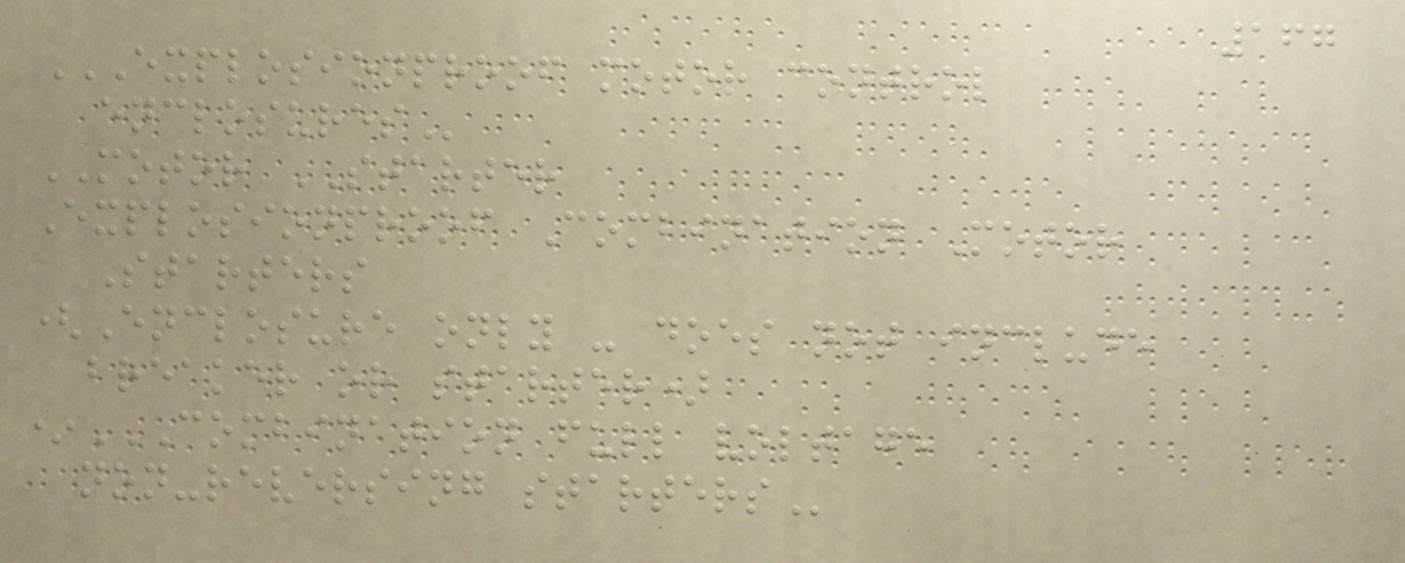167
EXPLOSIONPROOF MOTOR CONTROL
ENCLOSURES
MOTOR STARTER
Explosionproof Combination Motor
Starters
(Enclosure only - does not include
breaker or starter)
*COMBINATION FULL VOLTAGE
NON-REVERSING STARTERS
